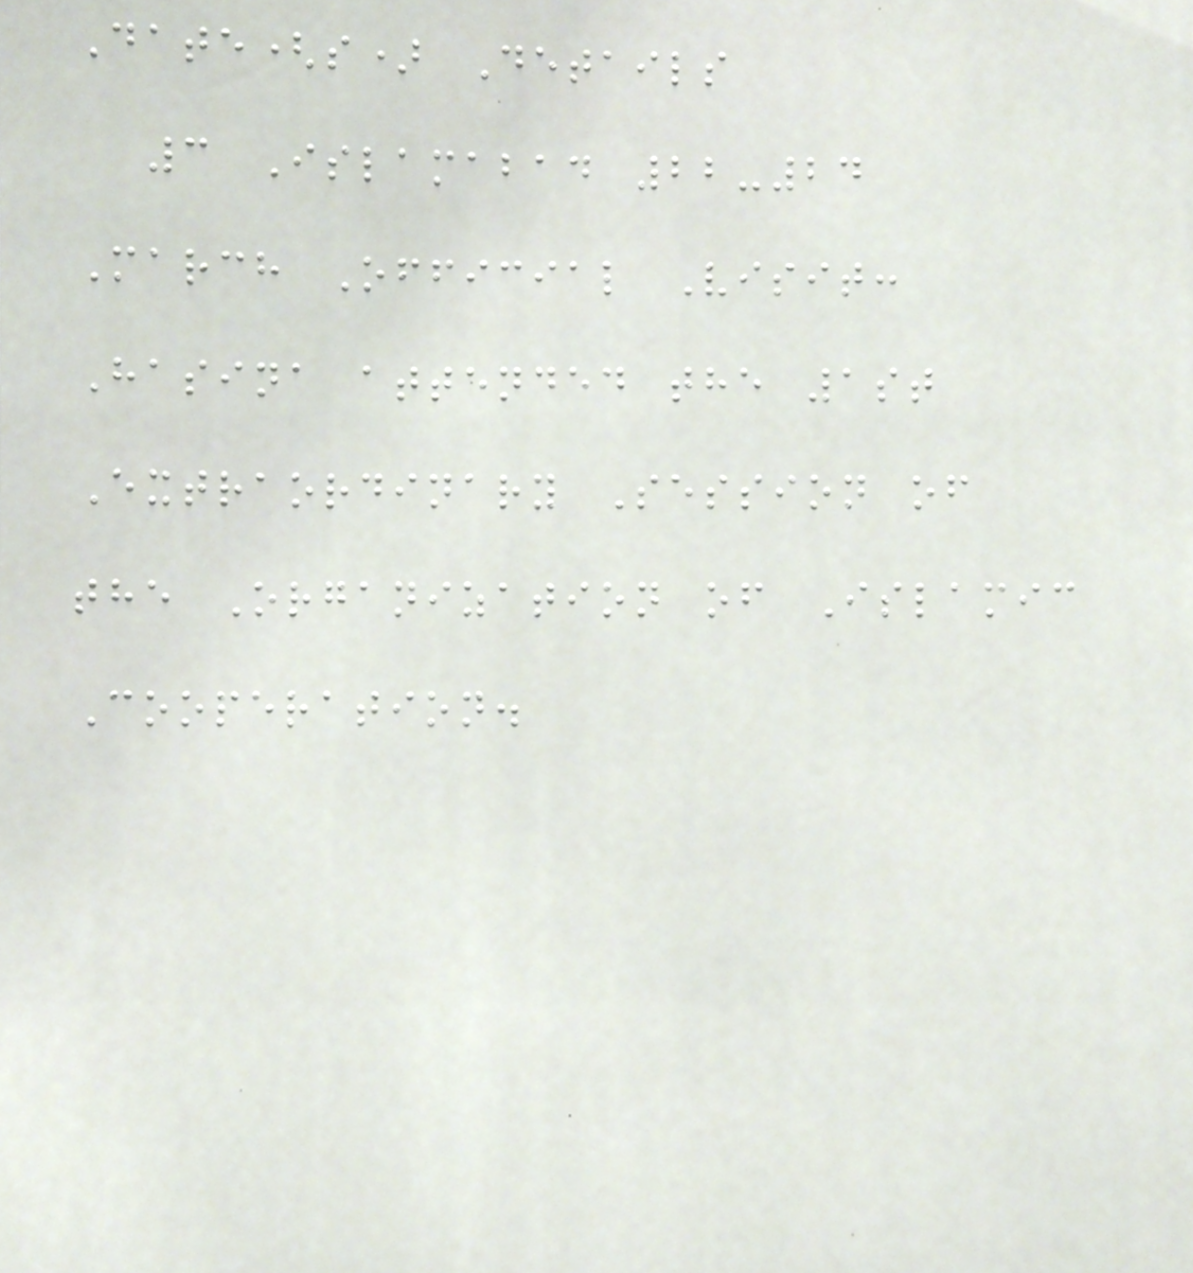Date(s) Details
3 Islamabad 22-24
March Official Visit:
Hasina attended the 1st
Extraordinary Session of
the Organization of Islamic
Cooperation.
